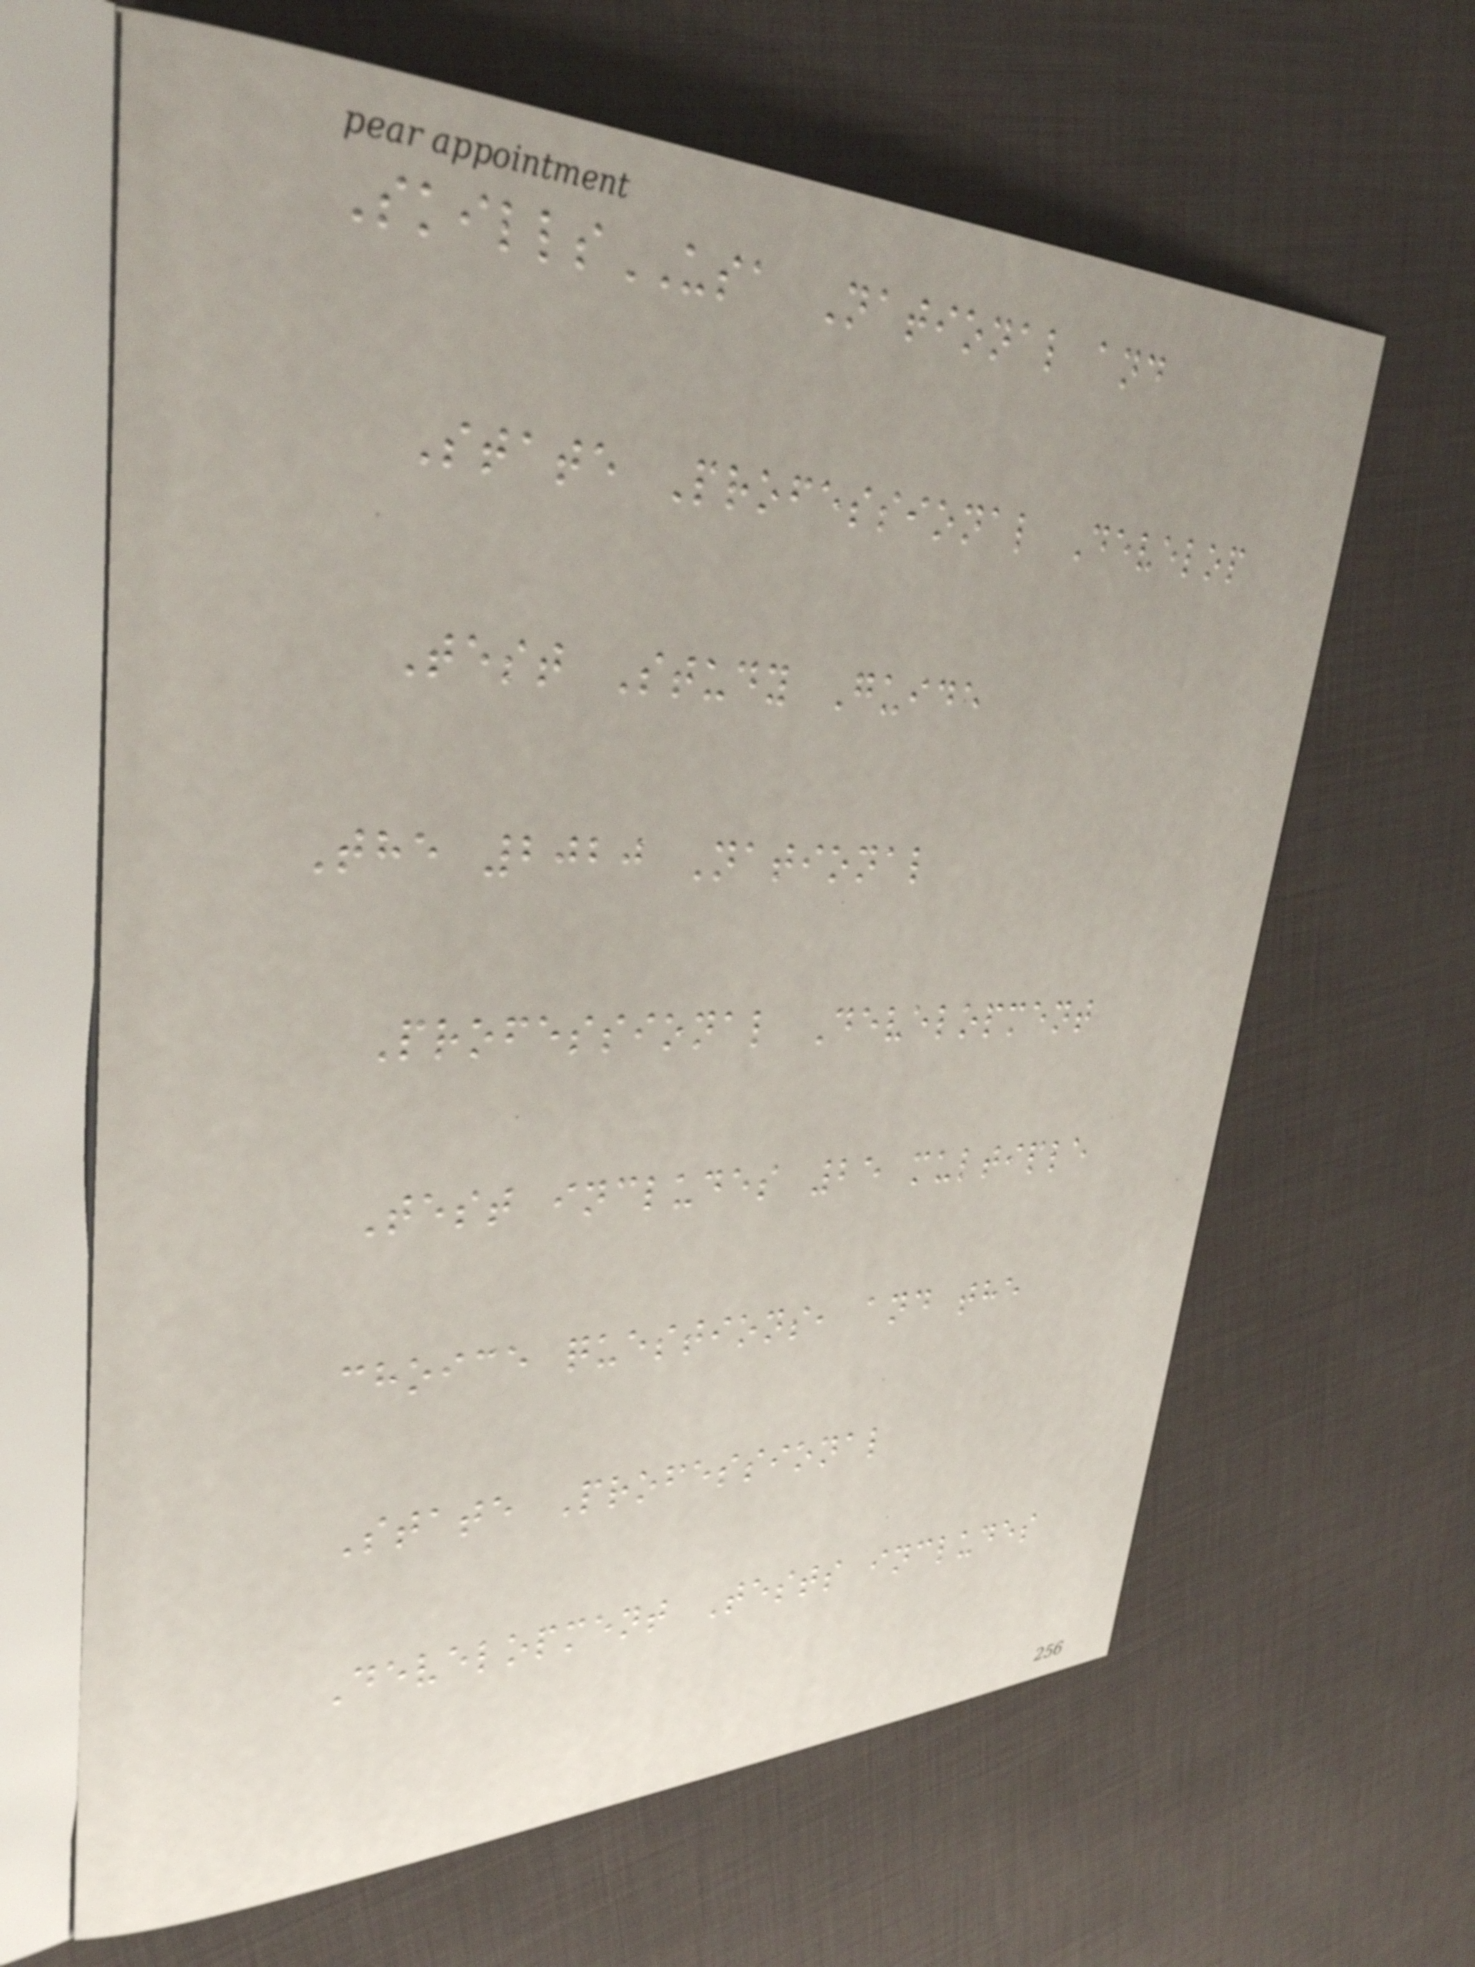SkillsUSA National and
State Professional Develop
Test Study Guide
The 2020 National
Professional Development
Test includes 25 multiple
choice questions, and the
State Professional
Development Tests includes
